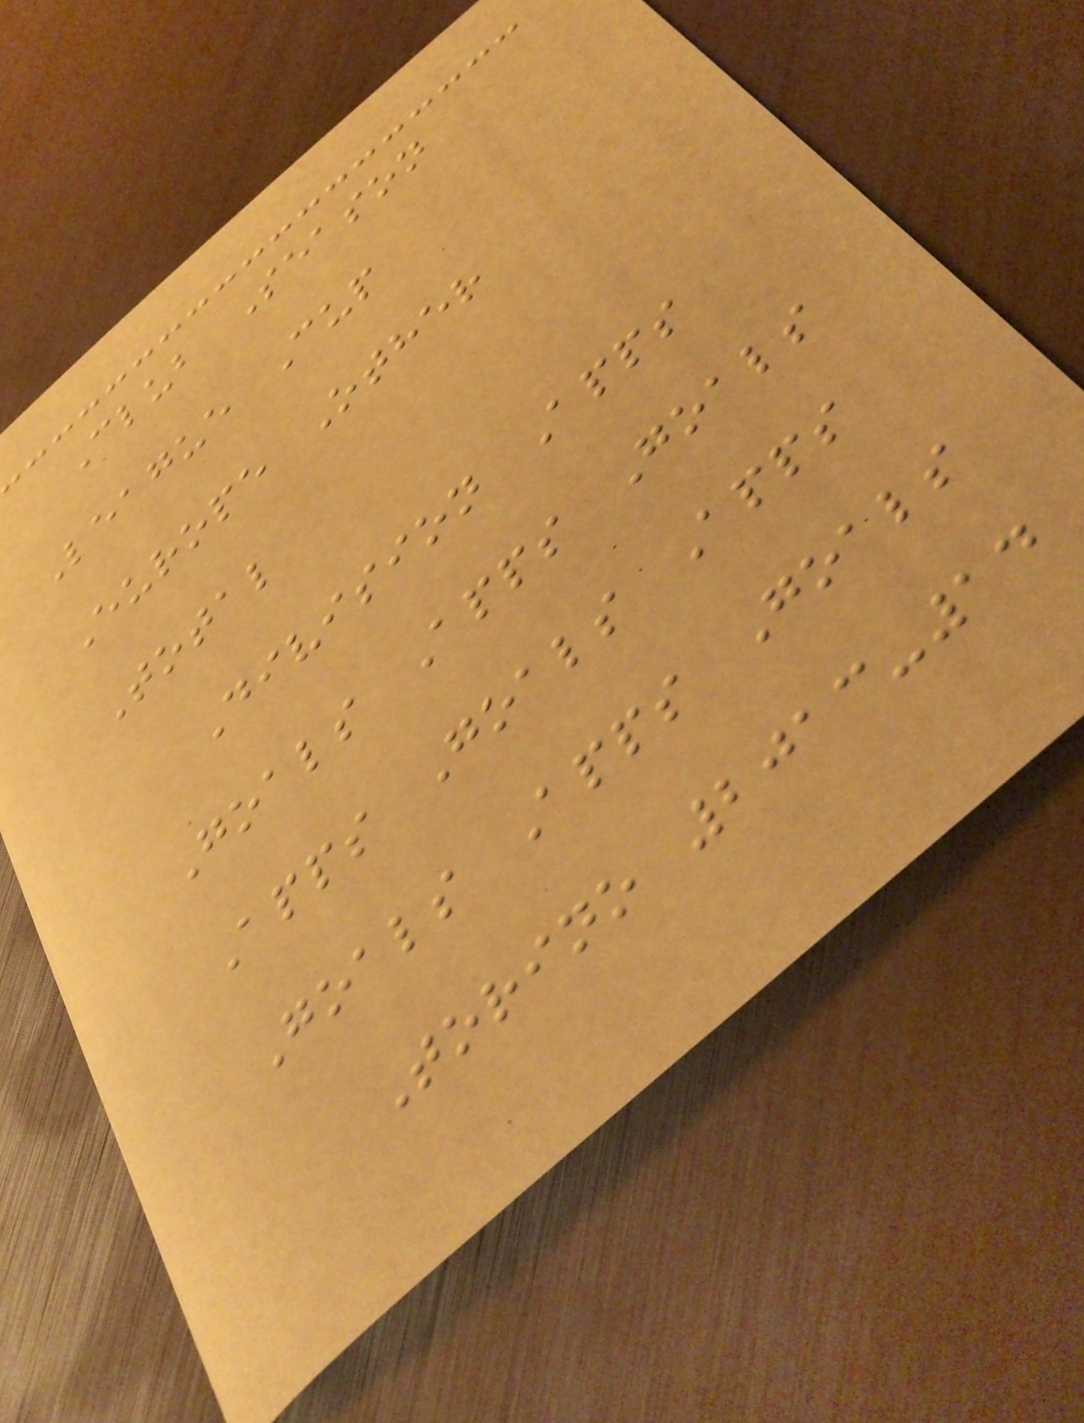Club Season
League Cup
Europe Other
Total
Division Apps
Goals Apps Goals
Apps Goals Apps
Goals Apps Goals
Torino 2013-14
